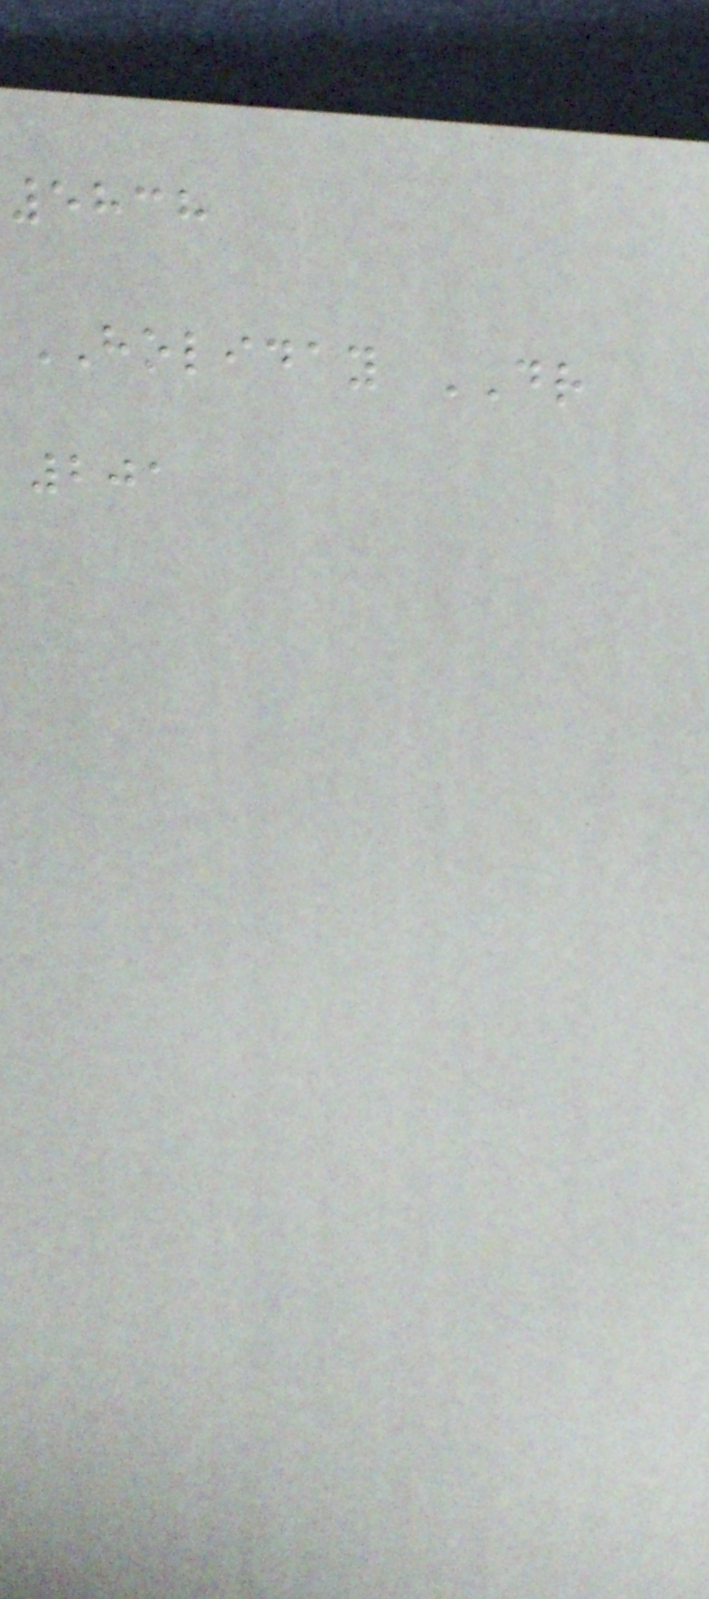5838
HOLIDAY DR
201
